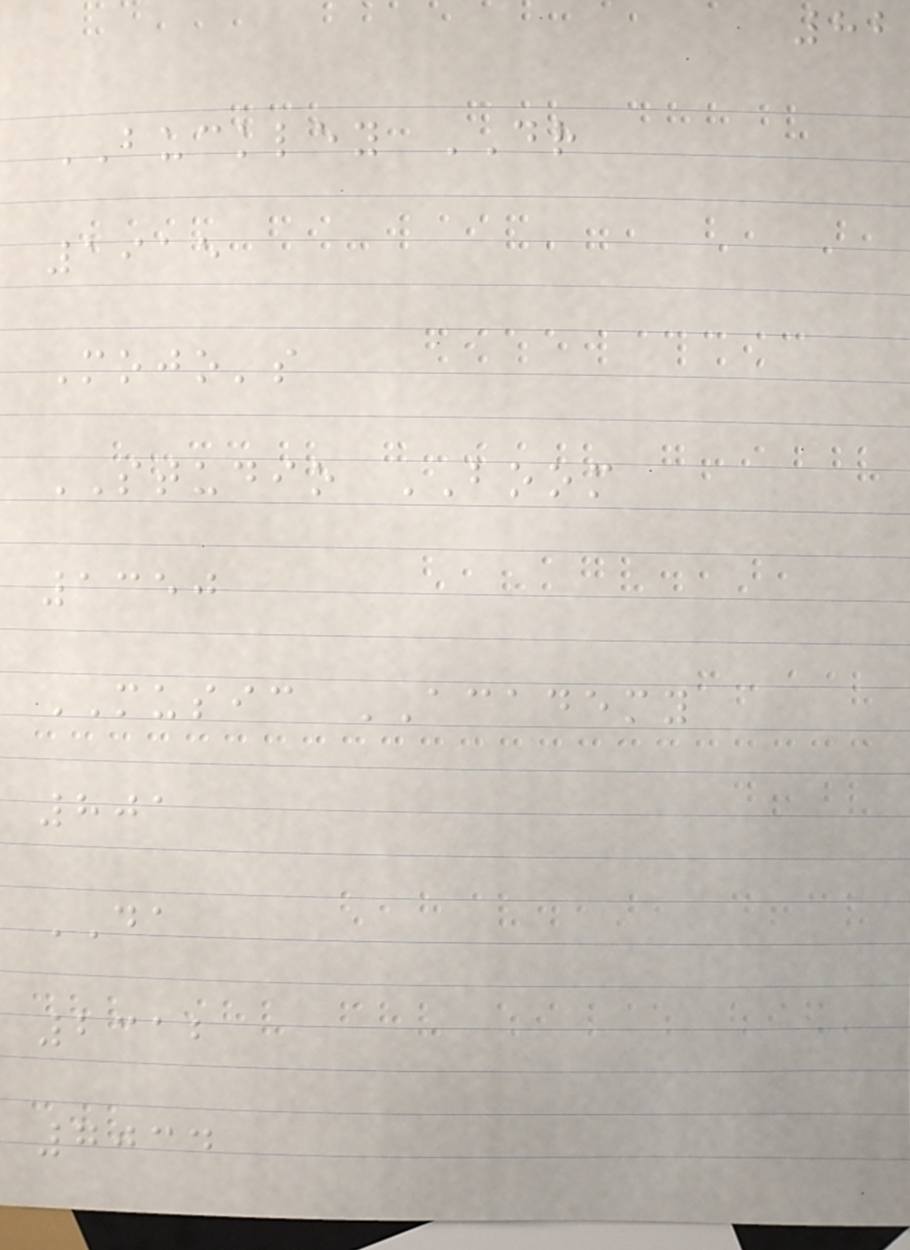82
BUCKLEY DR
1915
Mojo's
STUDIO BOOM
1350
MUSIC ACADEMY
801
DA
2312
7034
